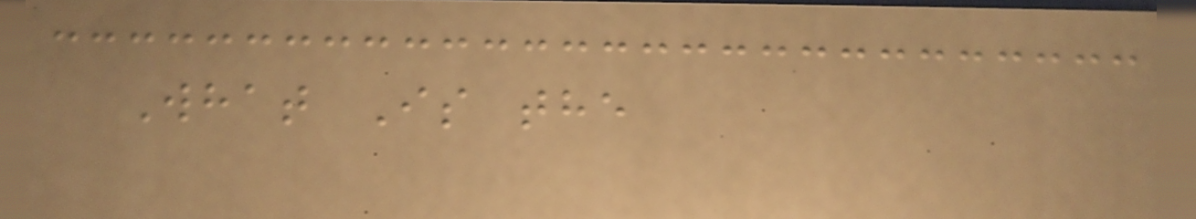What Is the
